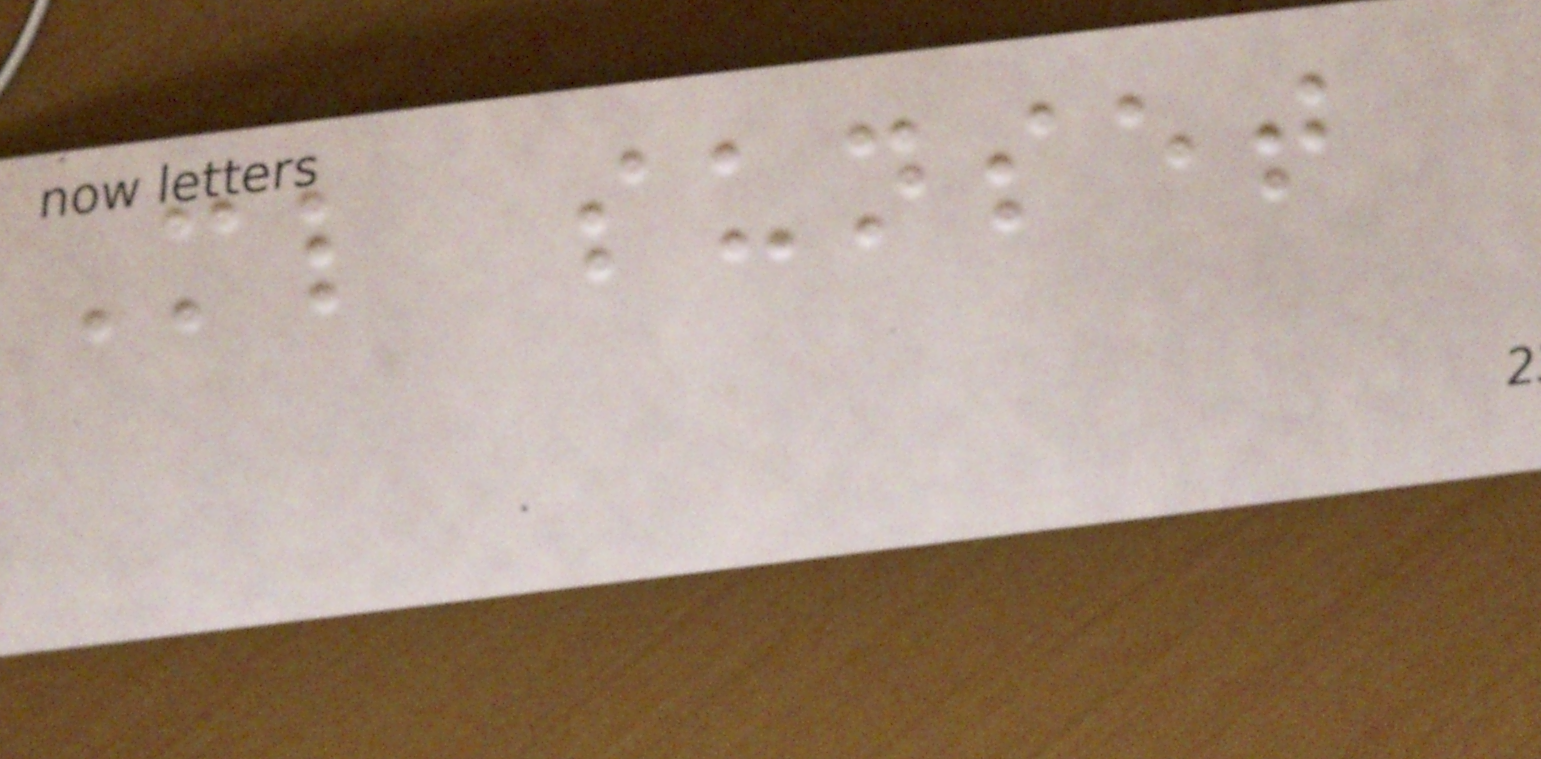Ml sunset
